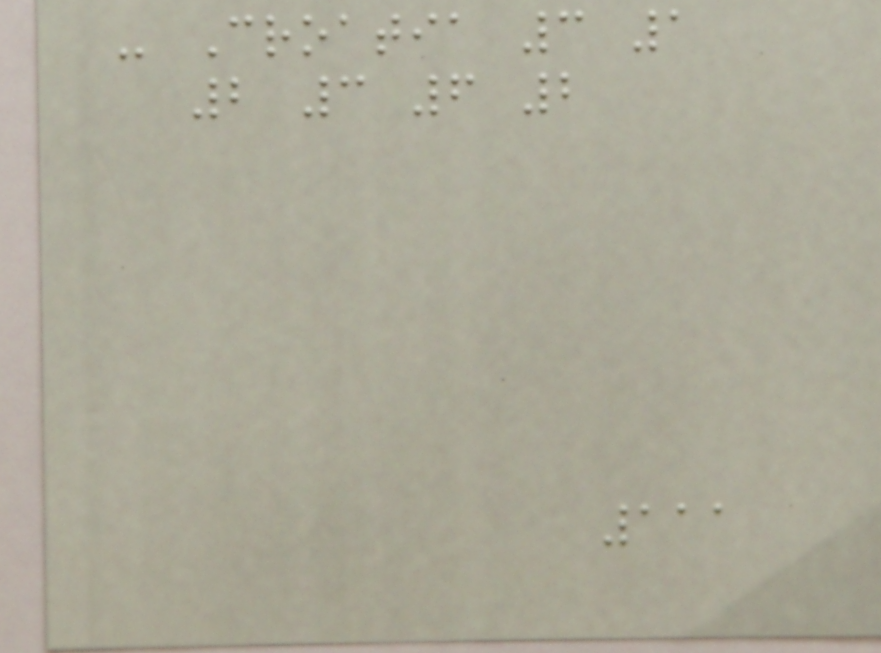- Croatia 3 1
2 3 6 2
111
